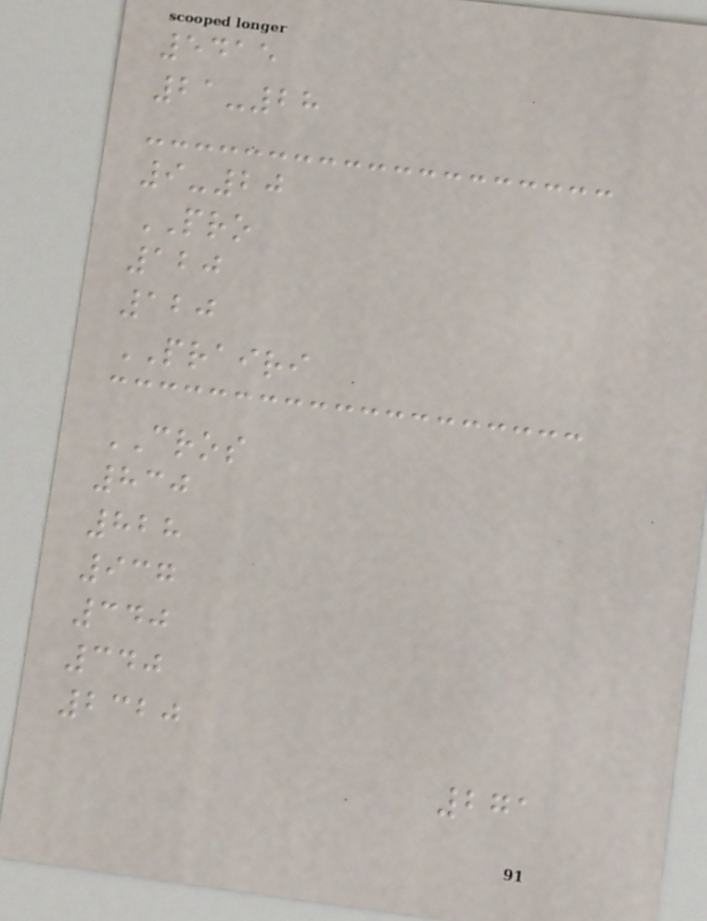5415
21-28
9-20
PRO
120
120
PRAIRI
CROS
830
828
937
340
340
2320
271
